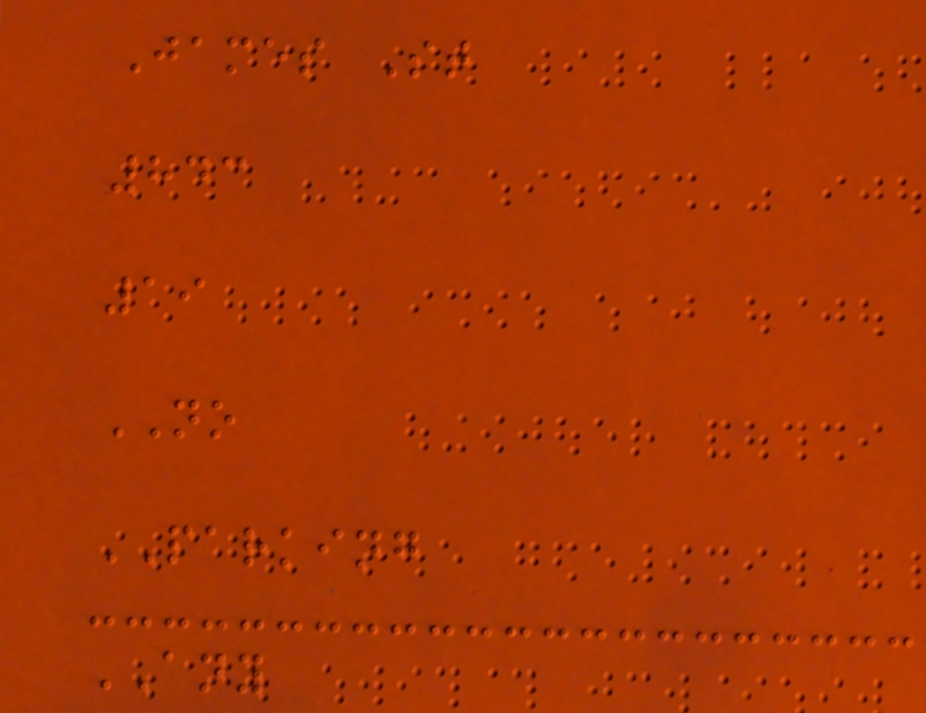James St
843
19
NO
PARKING
ANY
